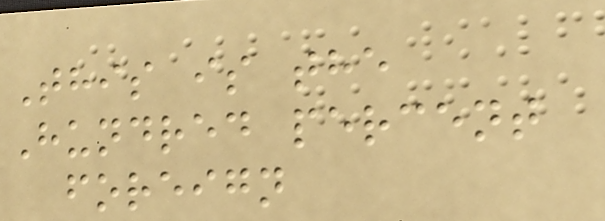This is the
Hundred percent
foreign
